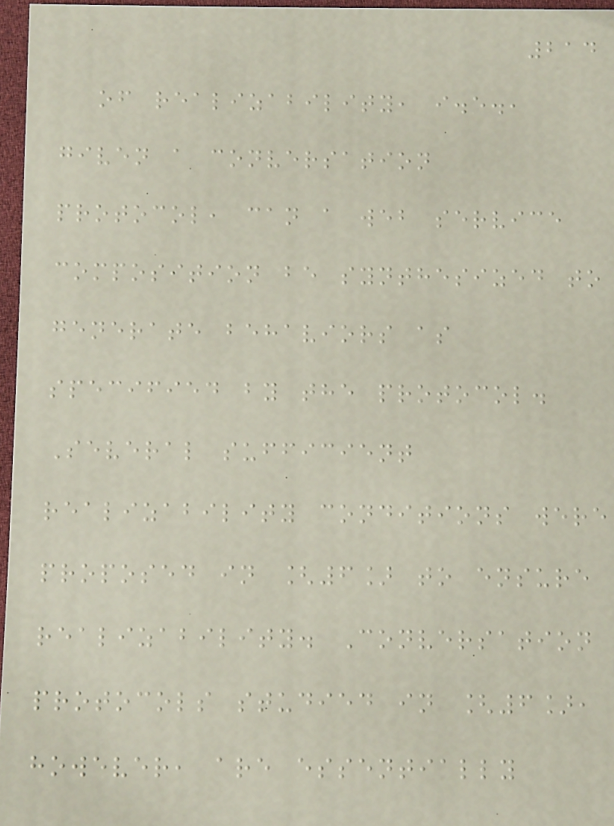214
of realizability, i.e.,
given a conversation
protocol, can a web service
composition be synthesized to
generate behaviors as
specified by the protocol.
Several sufficient
realizability conditions were
proposed in [6] to ensure
realizability. Conversation
protocols studied in [6],
however, are essentially
